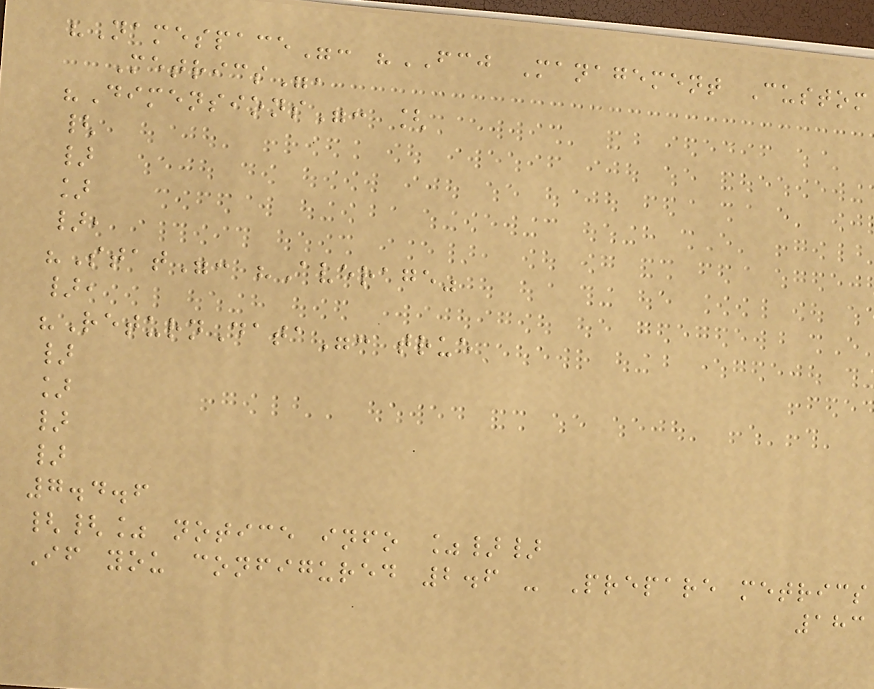"Namespace": "FCJ Management Custom
Metrics",
"Dimensions": [
{
}
]
},
"Stat": "Average"
},
"ReturnData": true
}
]
}
}
7.4.6
{{% notice info %}}
If you configured 2.6 - Prepare metrics
183
